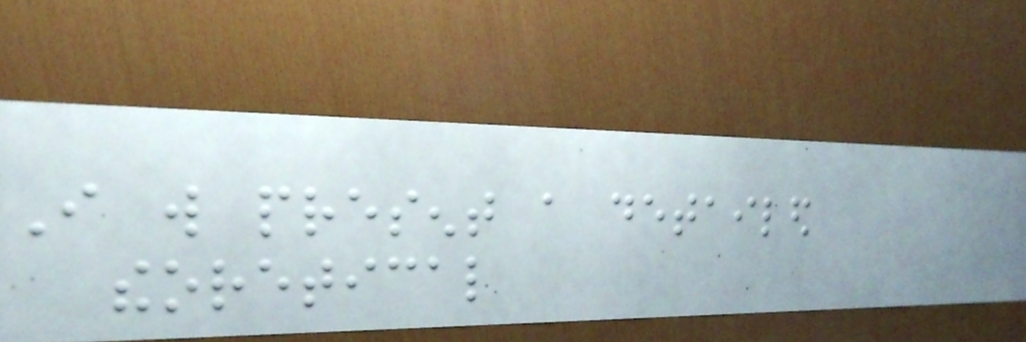I will present a detailed
theoretical
